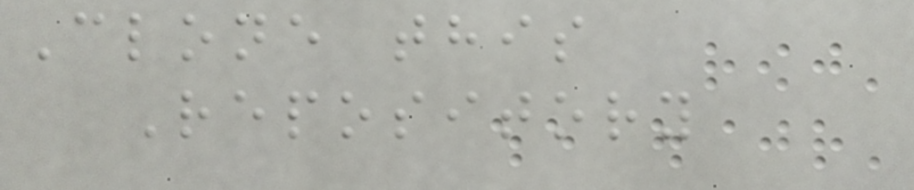Clone this
Repository
